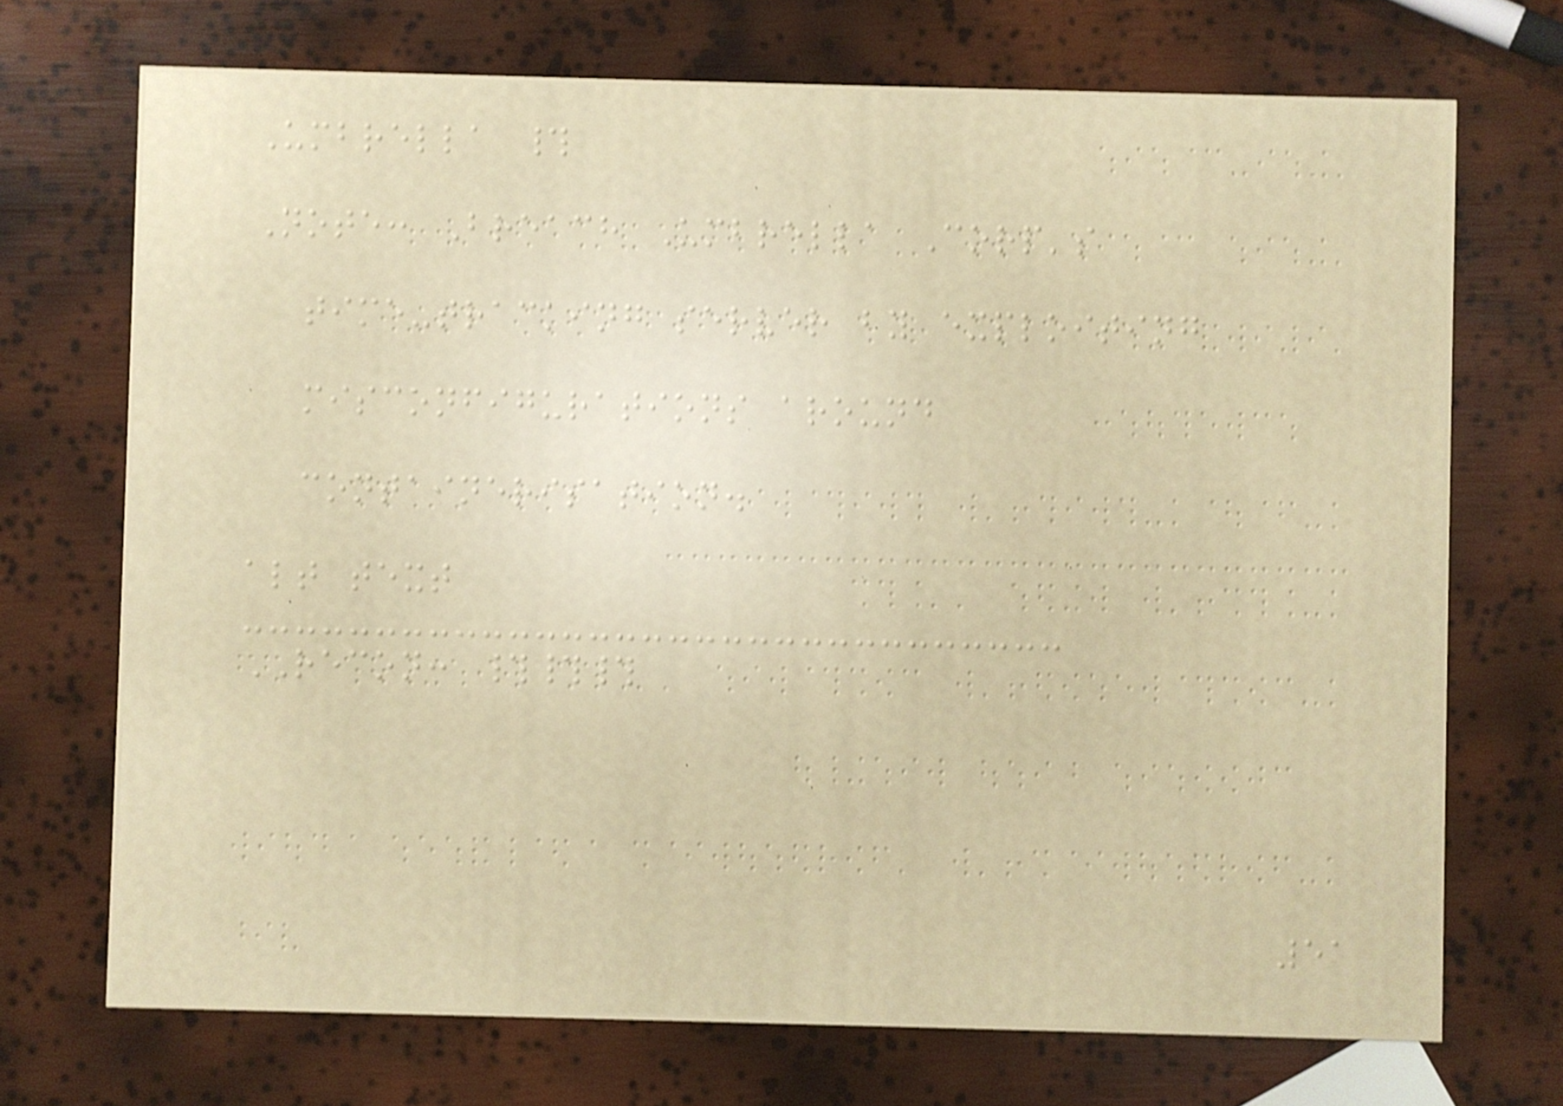Umbrella #
Note: Breach Umbrella Corp's
time-tracking server by exploiting
misconfigurations around
containerisation.
alt text
RECON: ###
51
